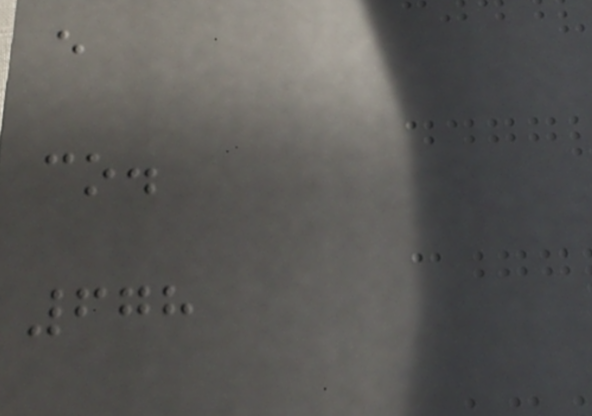e
co.
678
